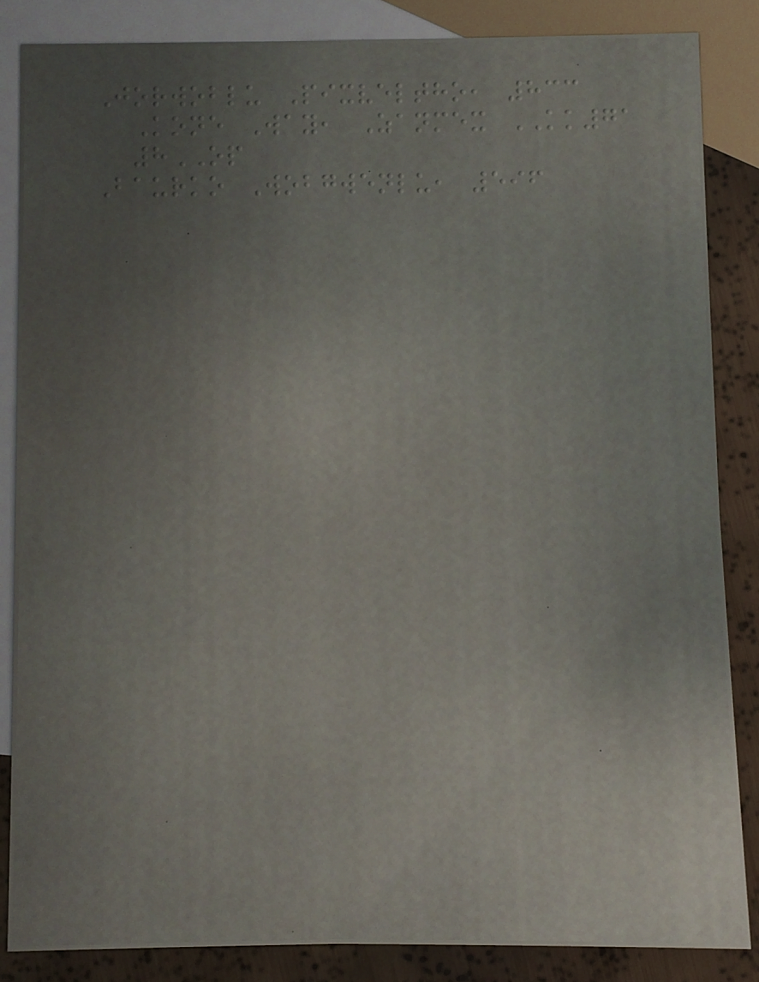Jorwoblu Pixveltho, 833
Kone Way, Zanmex KK71
8OP
Baurko Wobgwenlu, 596
